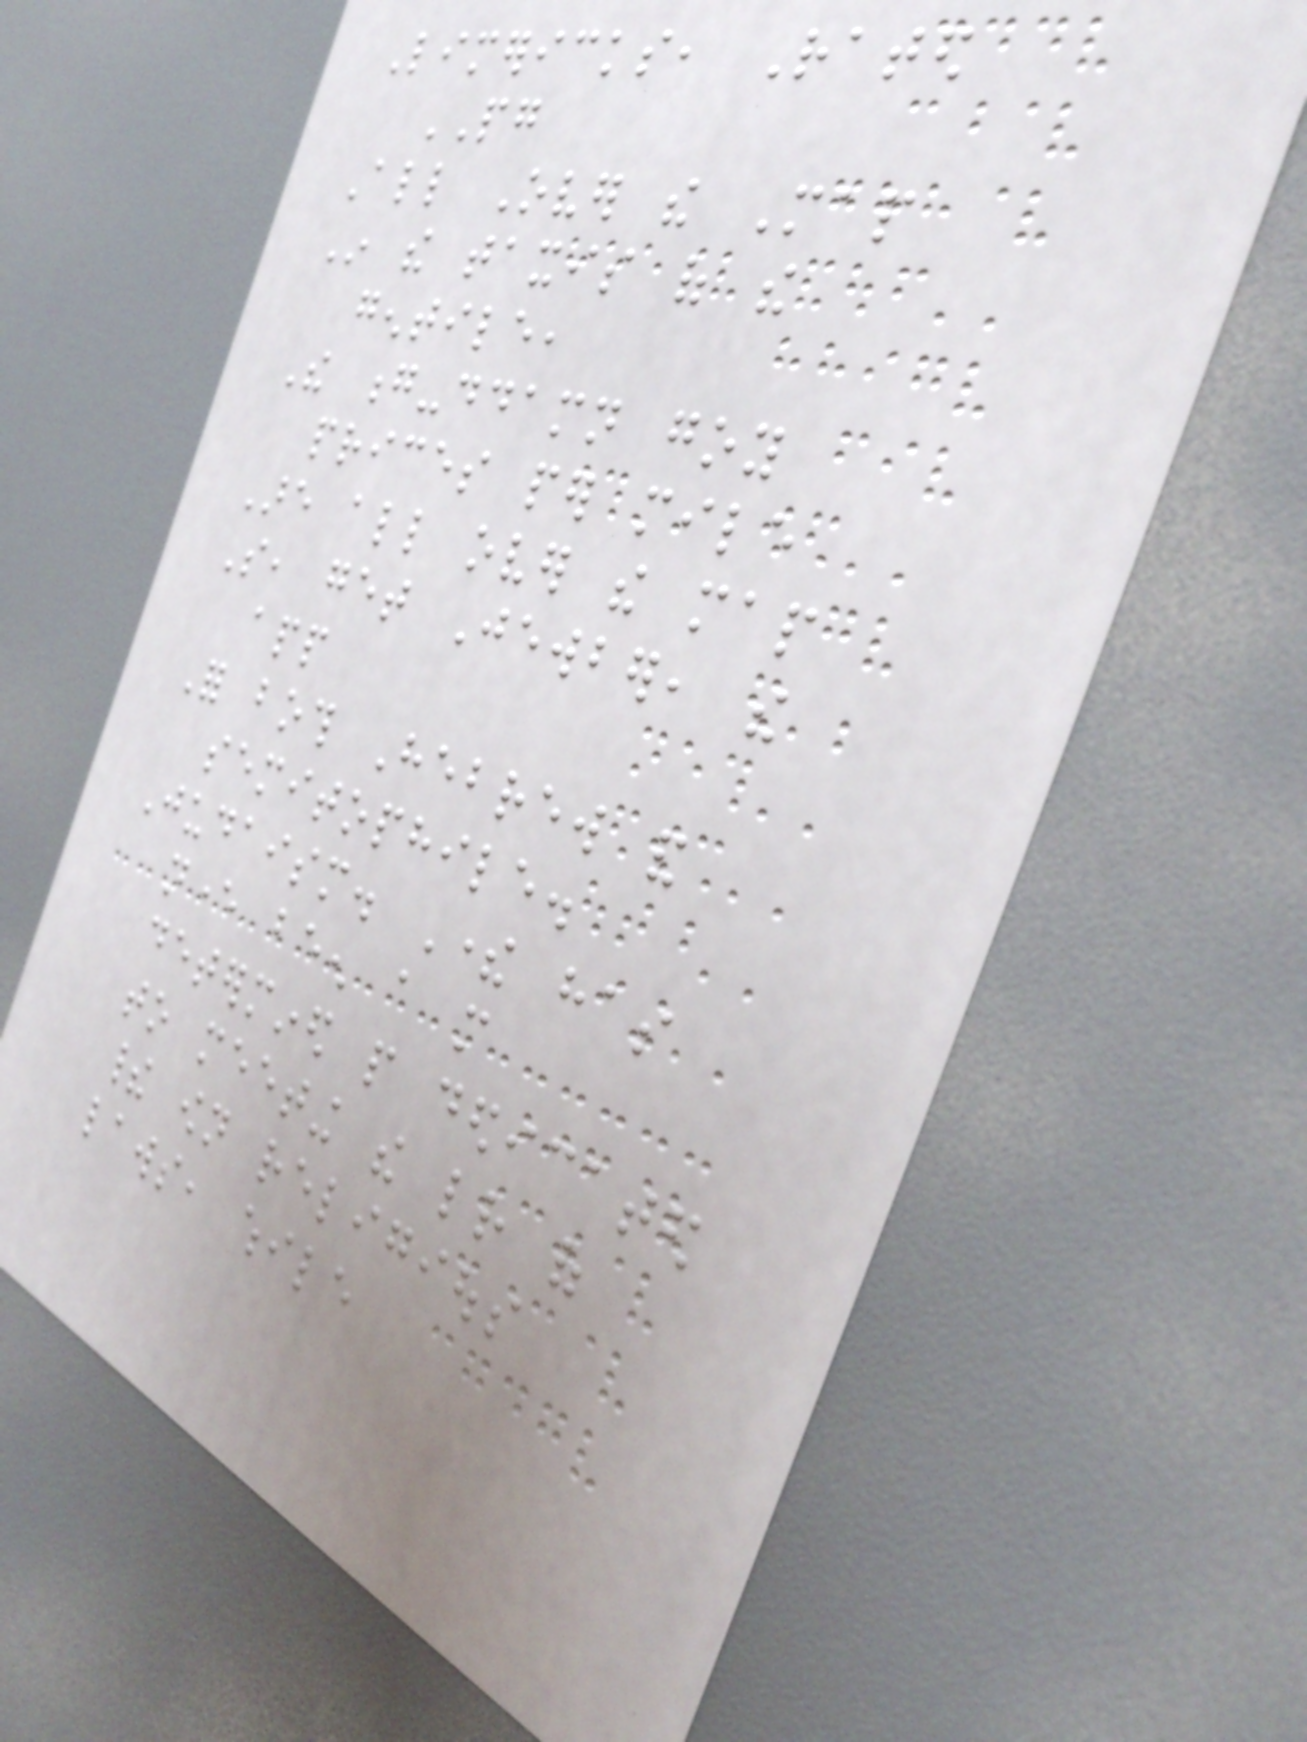Limericks, Rated
PG
All Over the Map
In the taxis of the
gentile,
The g-ddamn goy
prices per mile
Are all over the map
So, get Jewber, the
app
For both Hebrew and
semitophile.
Judaism. There has
never been a more
determined people dedicated
to meeting the letter of
their own religious
laws, while
